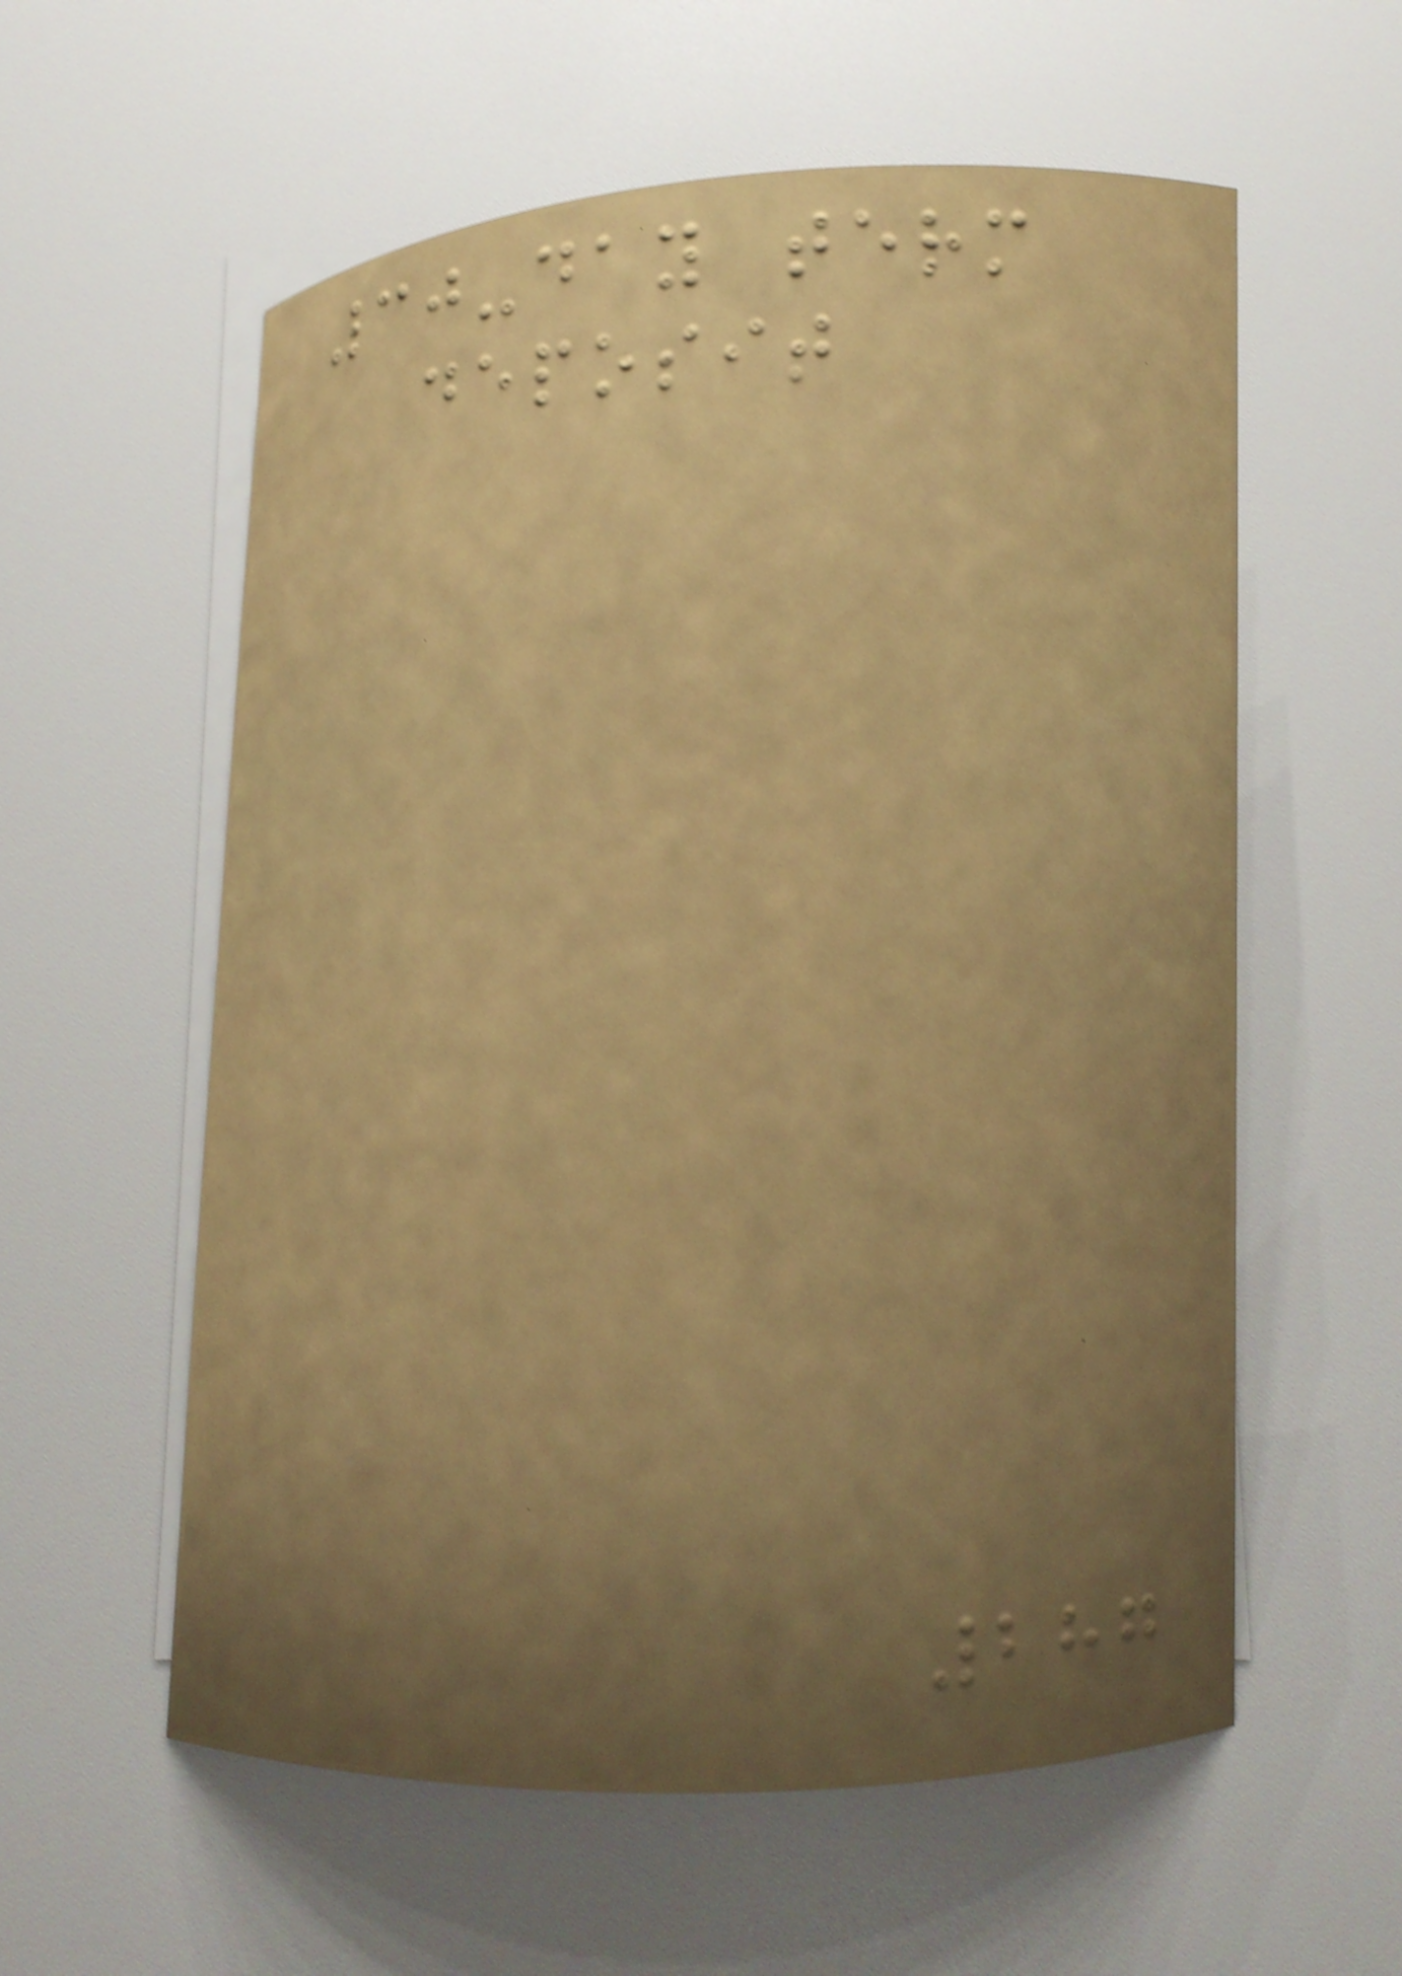30-day term
deposit
287
